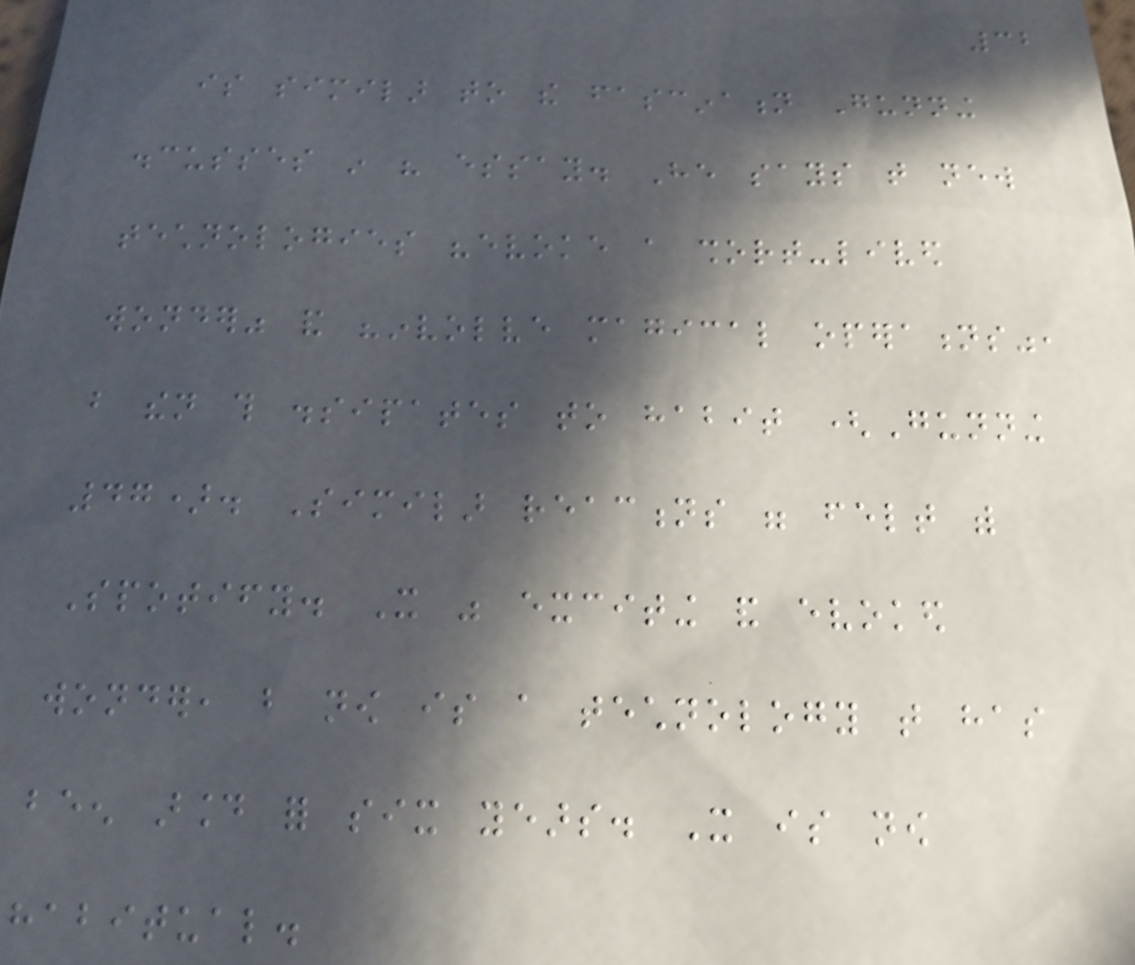32
is similar to the fascination Gunning
discusses in his essay. He says that new
technologies "evoke a short-lived
wonder" and "involve magical operations",
but then this dissipates to habit (Gunning
47). Similar reactions were felt with
Spotify. It was exciting and evoked
wonder, but now is a technology that has
been around for six years. It is now
habitual.
